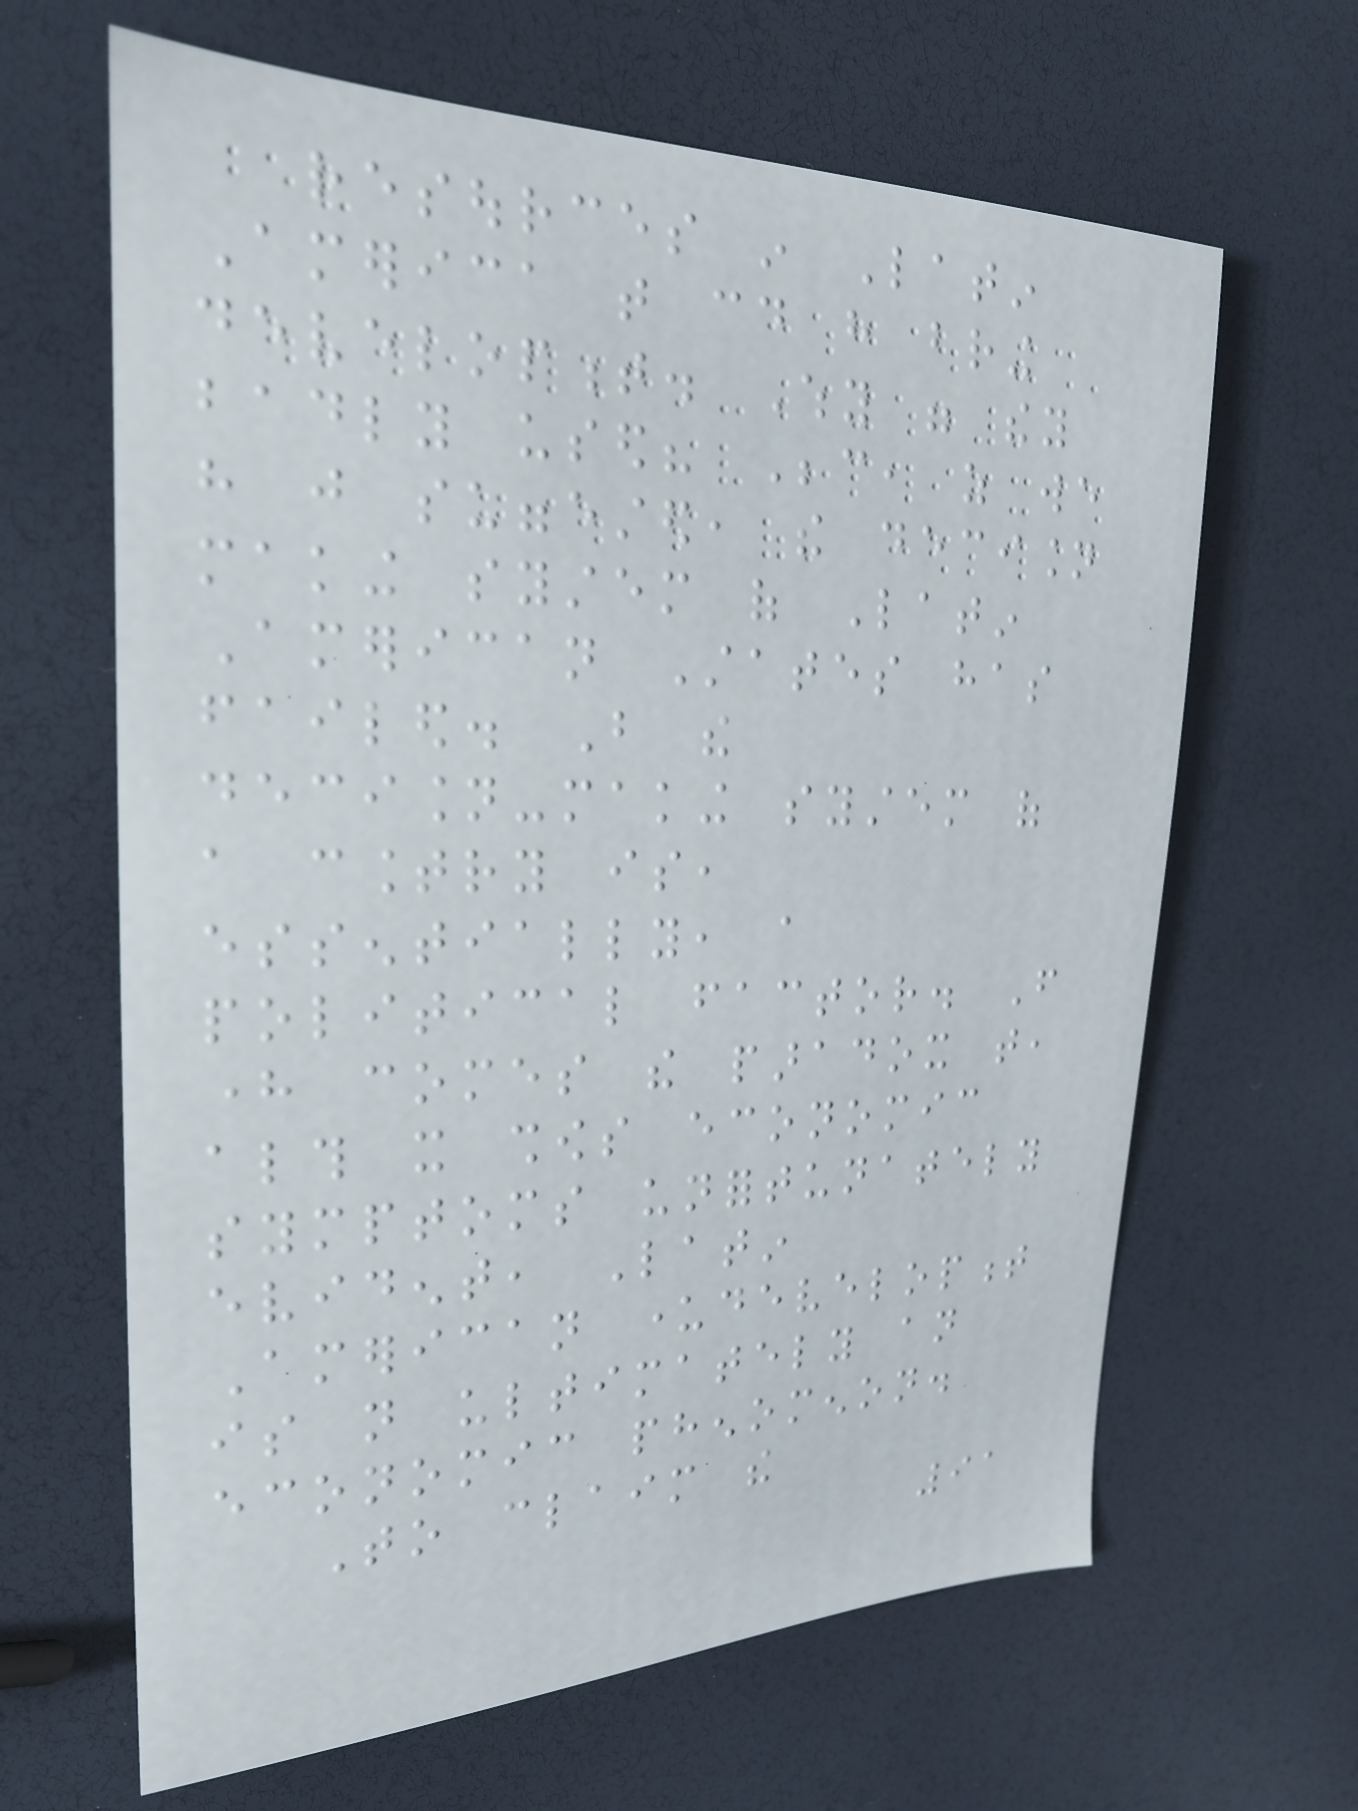resources in Latin
America that could have bring
development. Why were they
badly used? Because, as we
have just suggested, the decision
making system of Latin
American States has
failed. But the
decision-making system of
a country is,
essentially, a
political factor. From
here comes the paradox that,
although it shows economic
symptoms unfortunately
evident, Latin
American underdevelopment
is not ultimately an
economic phenomenon.
To claim the
91
